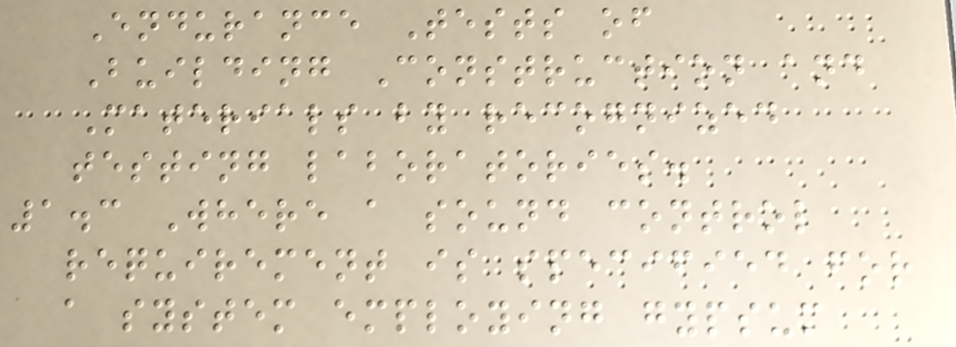Endurance Tests of
Building Construction and
Materials by recognized
testing laboratories.
1.3 Where a sound control
requirement is specified for
a system employing gypsum
